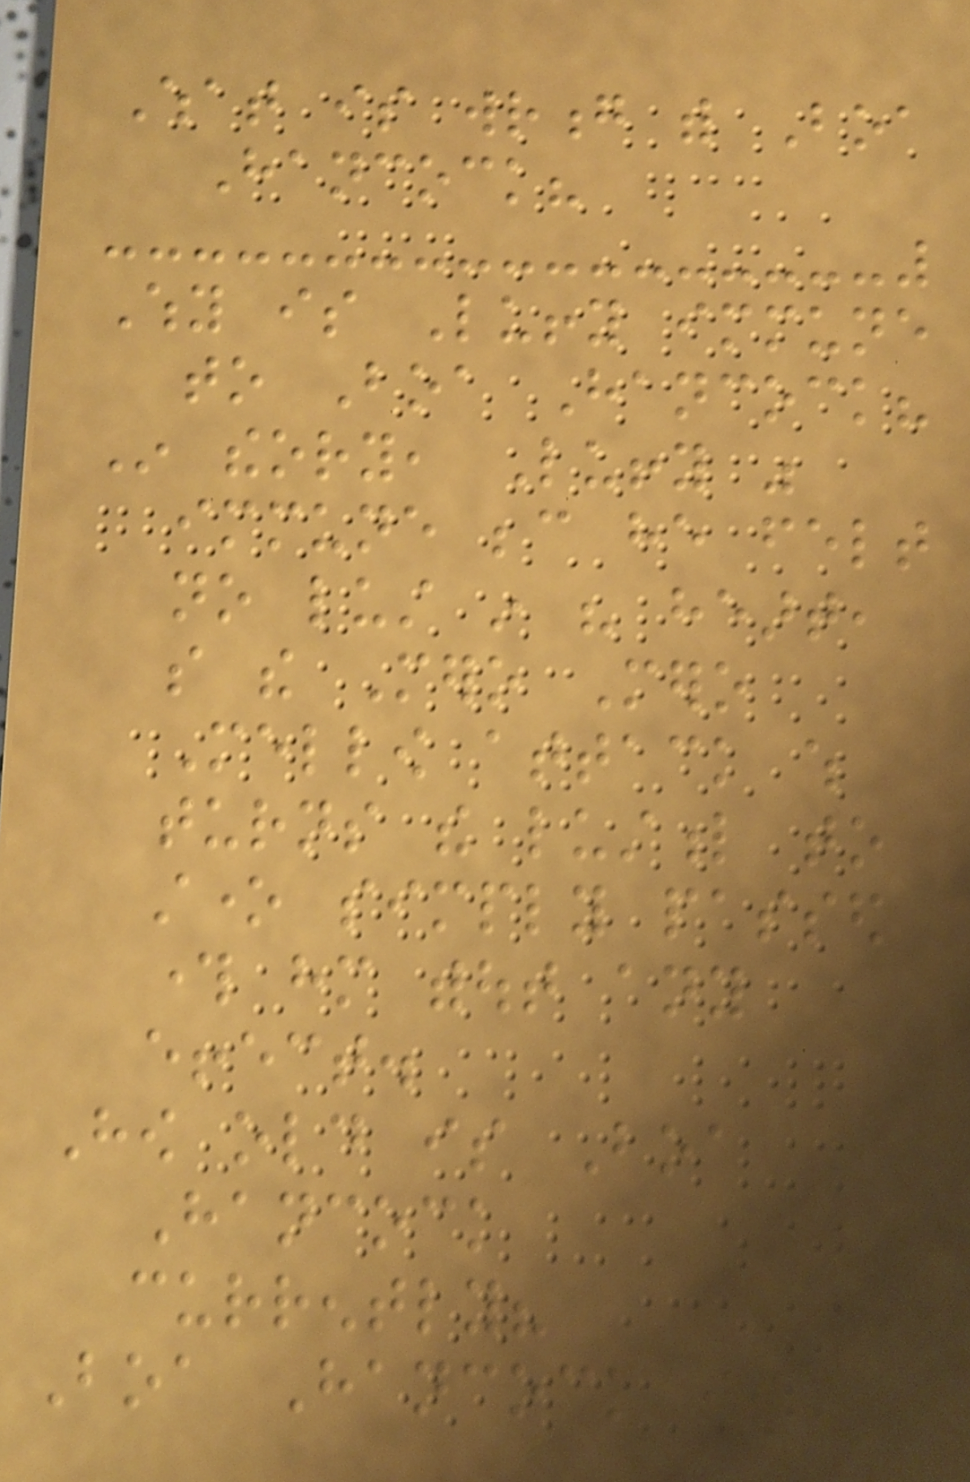What is wrong with Boa
Hancock?
Why is Luffy immune
to Boa Hancock?
In theory, Luffy was
immune because he felt
no lust in his heart,
so the Mero Mero
Mellow attack which
turns the lustful to
stone simply passed
through him without any
effect.
How old is Boa
Hancock
currently?
Boa Hancock is
